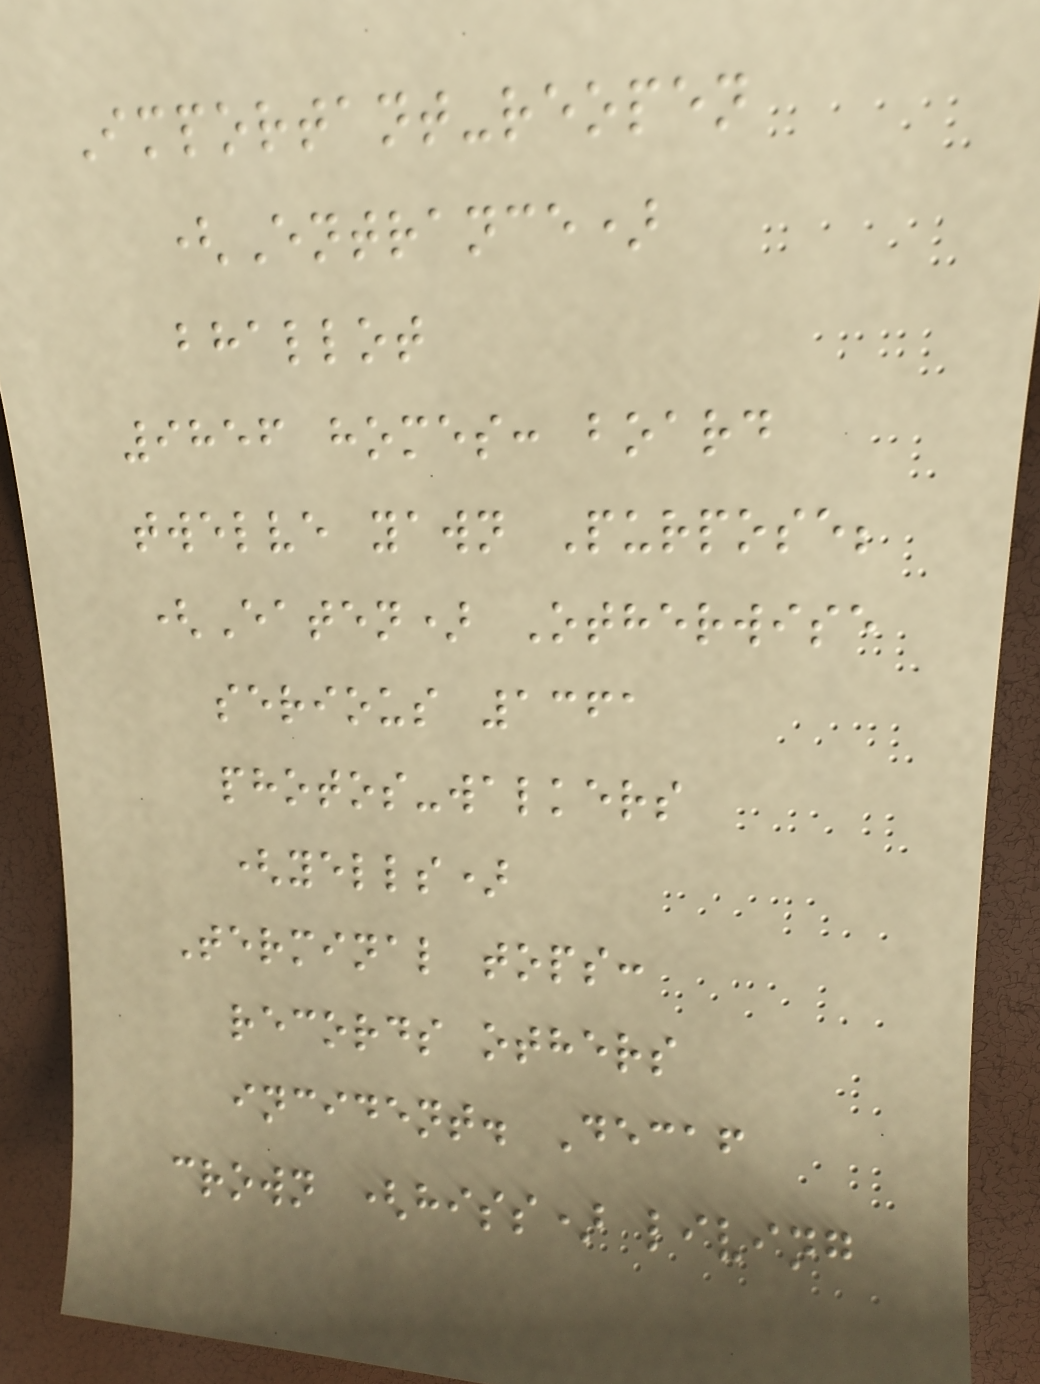Important-reopen
(Entrance)
bhallot
9856 homes: board
twelve yawn Purpose;
(Eaten) Otherwise
serious 1361
photos-walkers
(yells)
Terminal tops:
records others
incident. Decaf
crown (hiss) living
